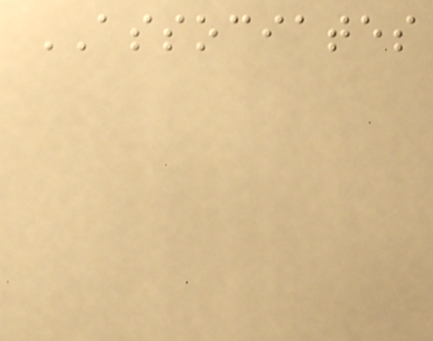ASSOCIATES
